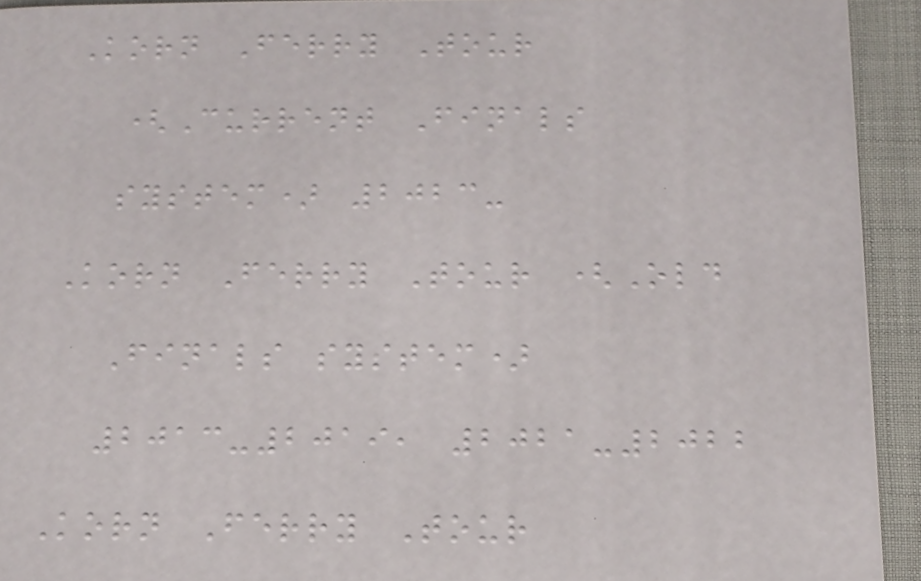Korn Ferry Tour
(Current Finals
system) 2023-
Korn Ferry Tour (Old
Finals system)
2013-2019, 2021-2022
Korn Ferry Tour
